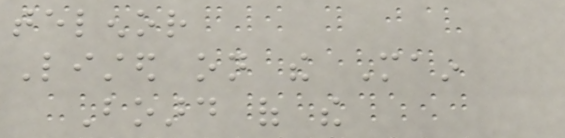telenor
Listed on the Main
Board of the
